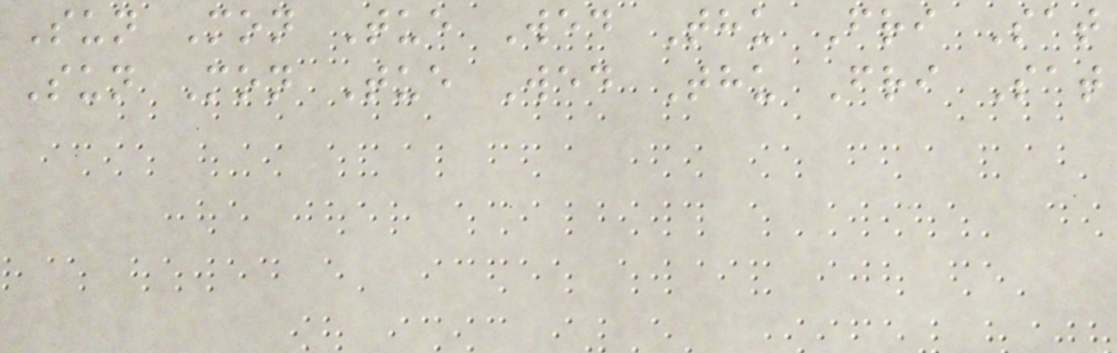Sun Mon Tue Wed Thu Fri Sat
Sun Mon Tue Wed Thu Fri Sat
